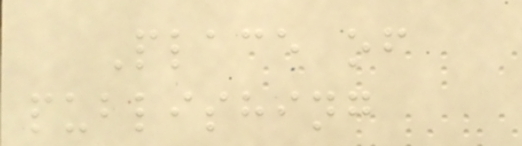Place of
publishing
